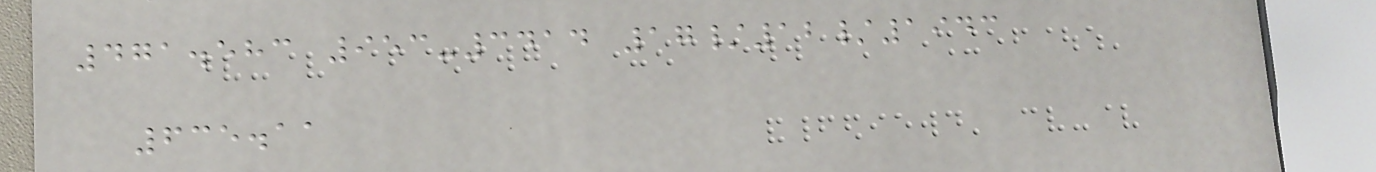471.583 953-3414 17/12/1943
635.11
